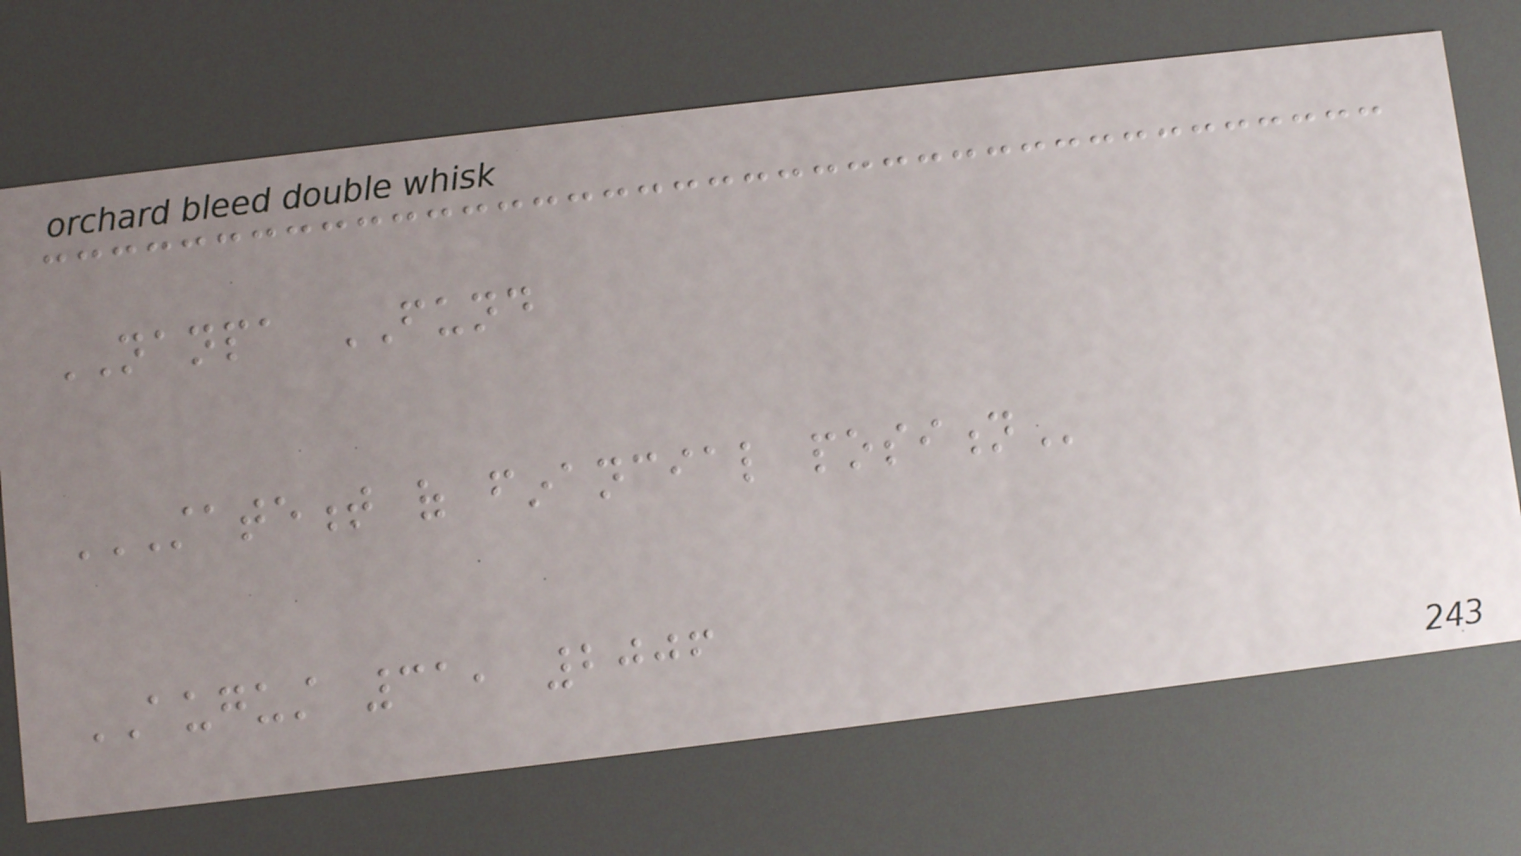NANPA FUND
STATEMENT OF FINANCIAL POSITION
AUGUST 31, 2006
